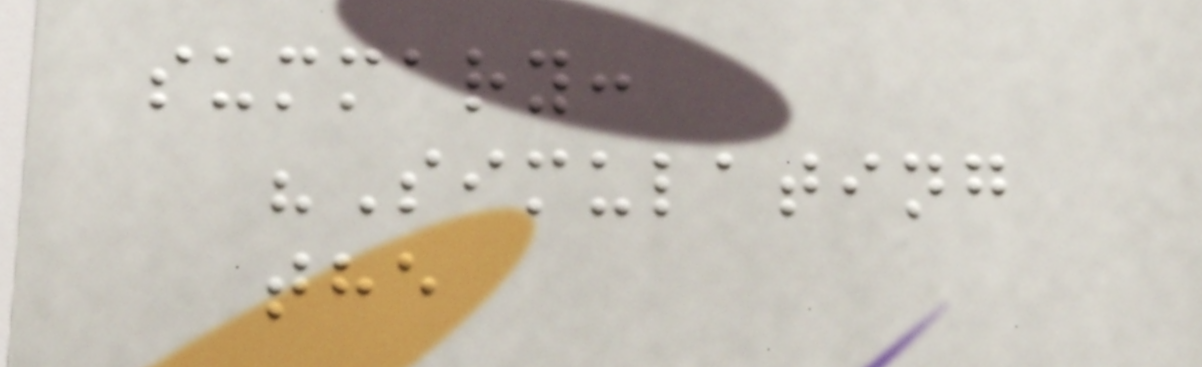summary:
"Simulating
the
